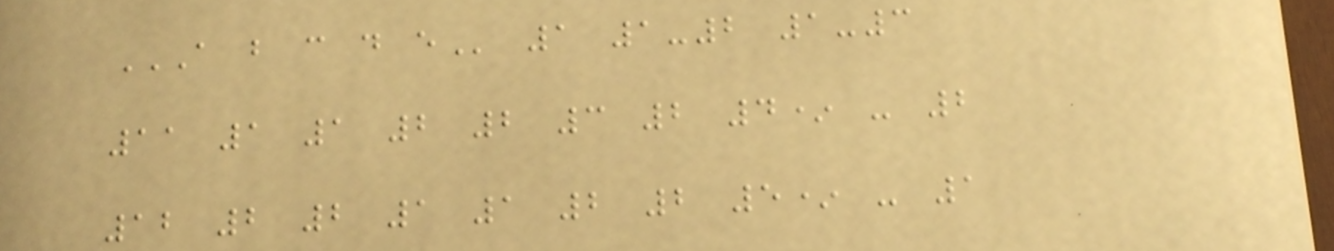A B C D E 1 1-2 1-3
11 1 1 2 2 3 2 4* - 2
12 2 2 1 1 2 2 5* - 1
